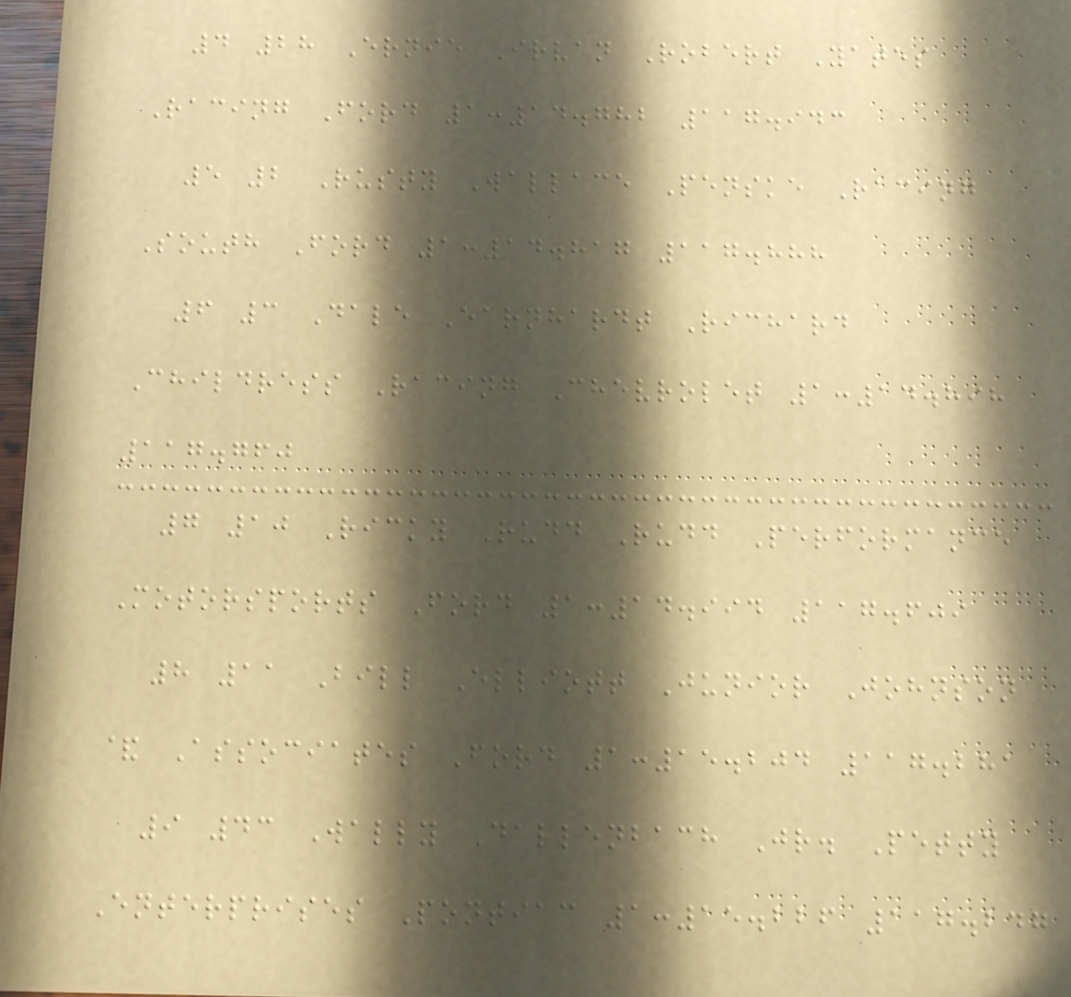4 28 Ernie Irvan Robert Yates
Racing Ford 1:14.782 117.943
5 2 Rusty Wallace Penske Racing
South Ford 1:14.817 117.888
6 3 Dale Earnhardt Richard
Childress Racing Chevrolet 1:14.898
117.760
7 10 Ricky Rudd Rudd Performance
Motorsports Ford 1:14.994 117.609
8 11 Bill Elliott Junior Johnson
& Associates Ford 1:15.204 117.281
9 43 Wally Dallenbach Jr. Petty
Enterprises Pontiac 1:15.226 117.247
